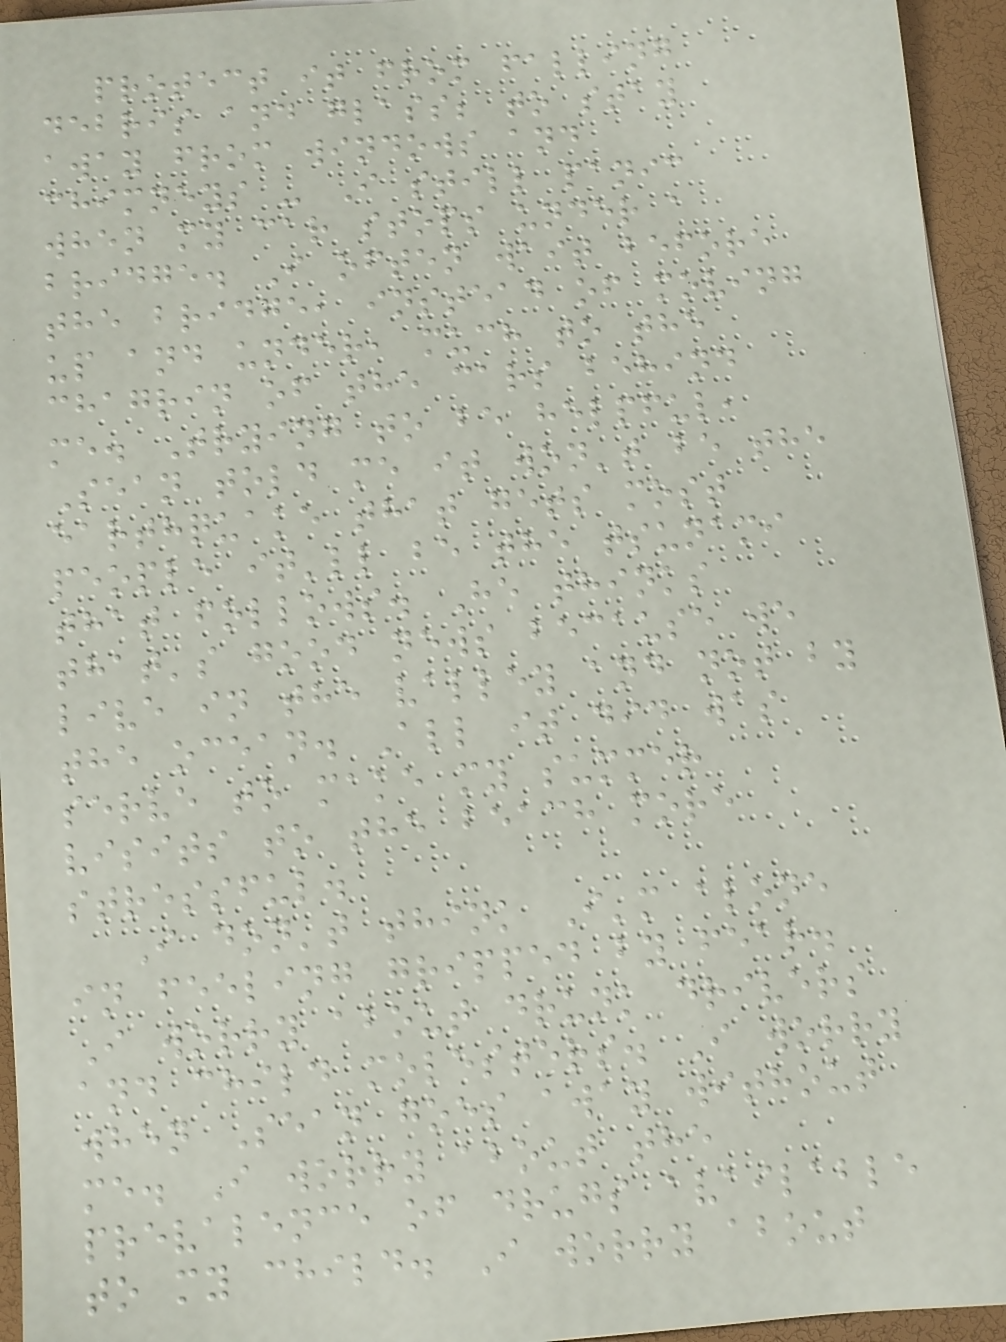protect it from falling
debris and glass; to stay
away from windows and
chimneys - I still panic
when my car stops under a
bridge. I often wait before
the bridge, instead of moving
up and under, much to the
chagrin of the cars behind
me. Trying to be helpful,
Sean told me it won't be the
earthquake that gets most
people it'll be the tsunami
that follows. He thinks
that's good news because we
live in the valley and not by
the ocean. All it did was
serve to make my summer
visits to the beach more
stressful.
I don't think I'm alone
in feeling gripped by fear.
I worry about drunk drivers
and child molesters. I worry
when Sean goes away without
me. I worry about the
prevalence of drugs available
to my child. I worry about
